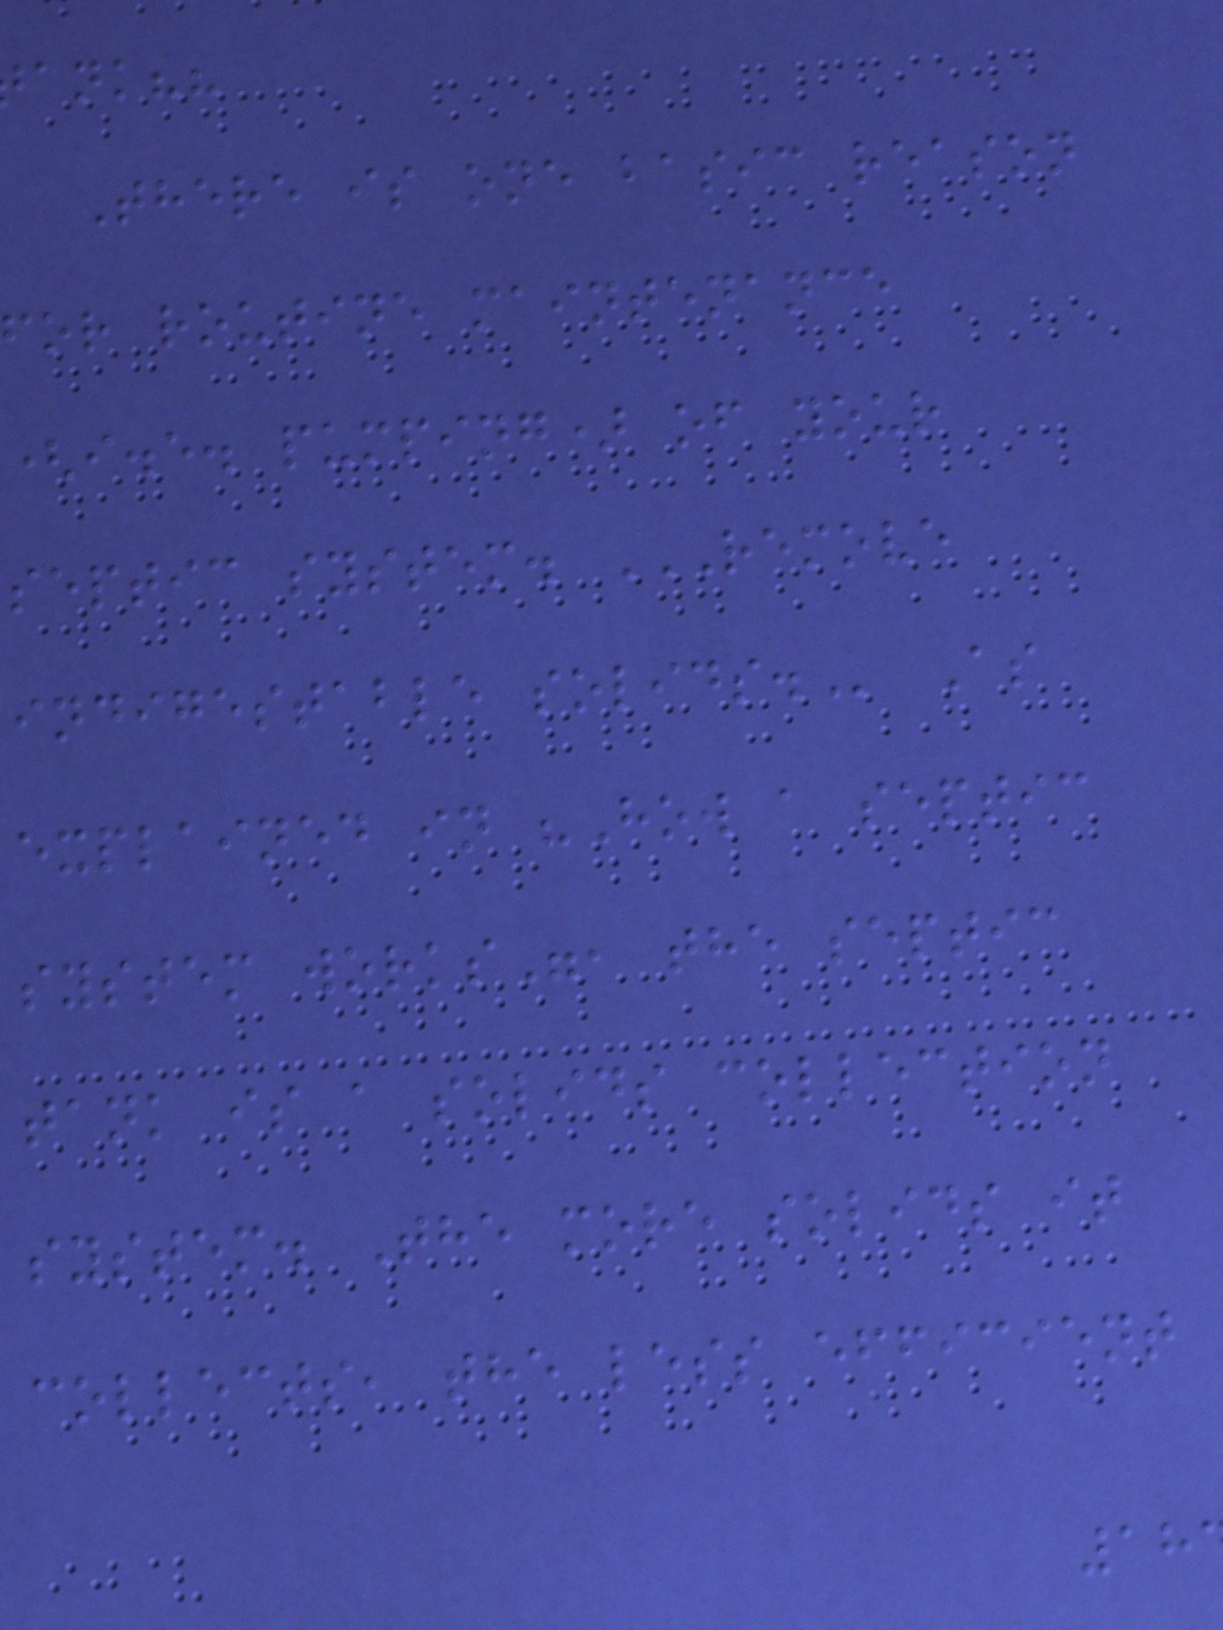ank??
There is one basic reason
for routine maintenance
(i.e. pumping) of your
septic system. REMOVE
indigestable
explained in "How a septic
system works", the septic
tank is a solids collection
system. The more solids it
collects, the less efficient
